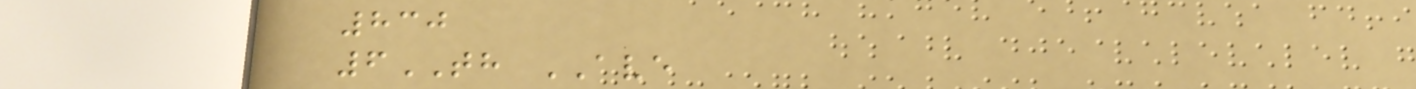830
6TH AVE
